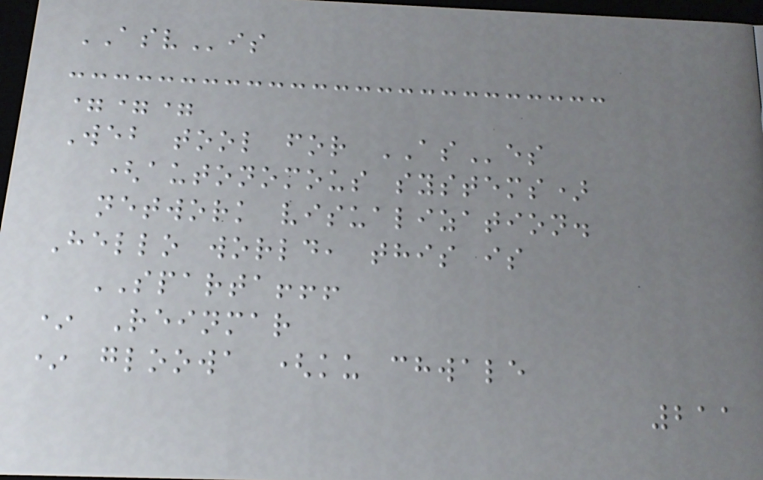ASVis
===
Web tool for ASes
(autonomous systems)
network visualization.
Hello world, this is
SPARTA!!!
* Reinmar
* gloowa (ku chwale
211
